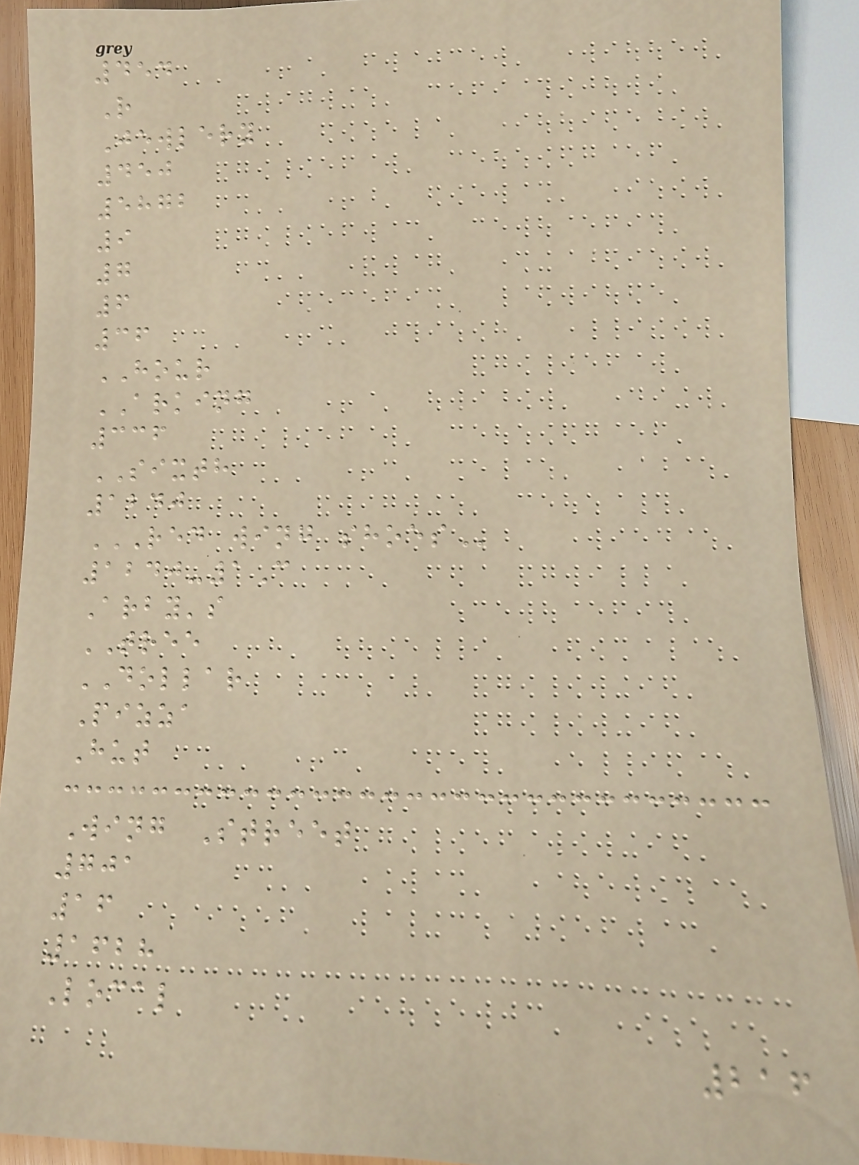454
R
Jewlery
450
5872
9
7
6
36
HOUR
ARKING
336
SIXTH
1240
RED WING SHOES
1240-1C
Arby's
TREE
DOLLAR
Pizza
Hut
Wing Street
701
16
1628
Local
216
